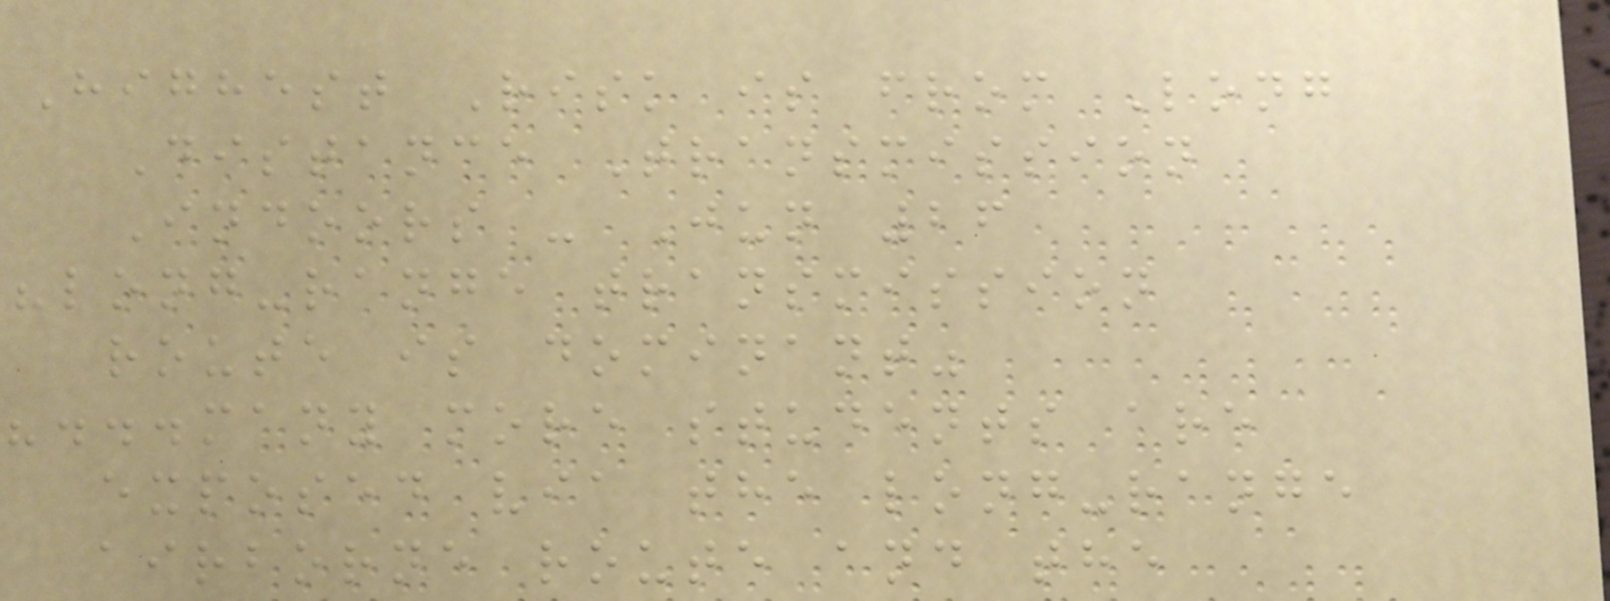Highest Risk is from Long
Distance Transmission
Indoors - Jun 26
"long-range transmission
route is dominant"
"...many more students are
exposed via the long-range
airborne route and the
